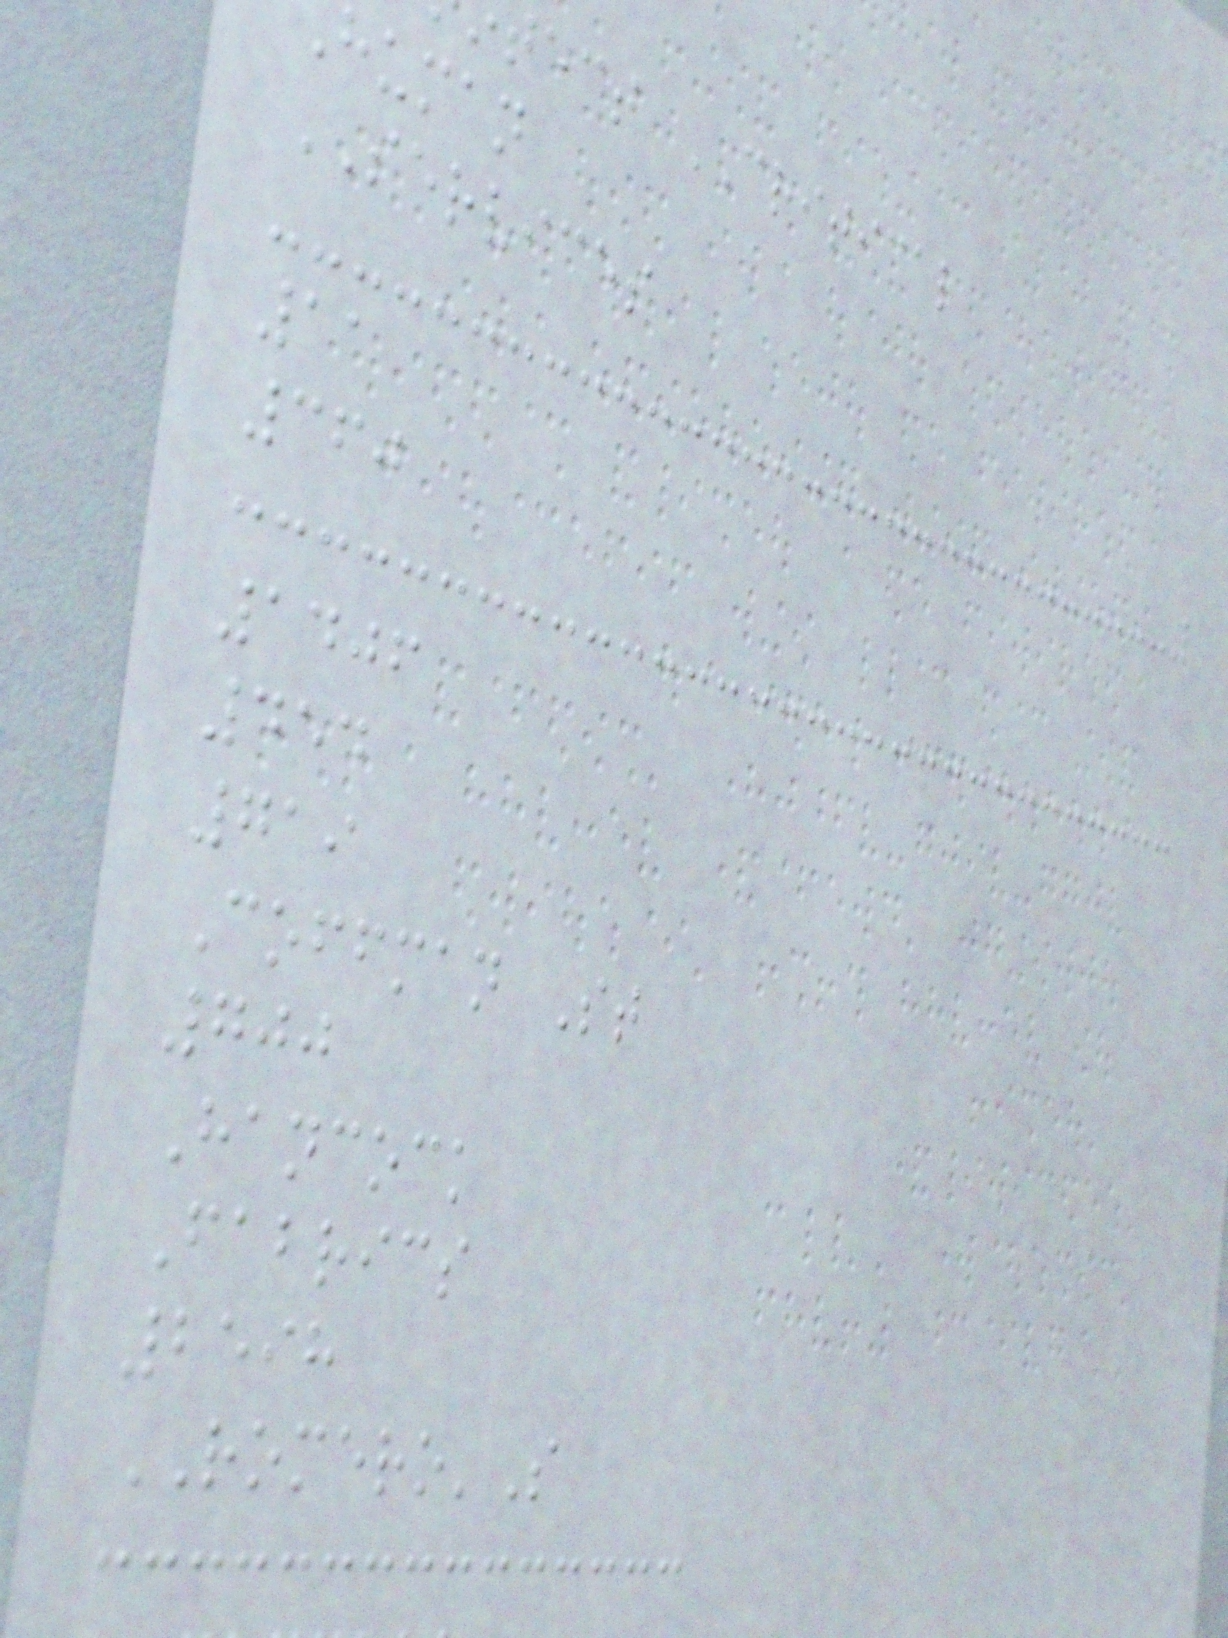tect CRITICAL
human
SERVICES
11
360
1406
454
719
Coffman St
700
Hancock
Fabrics
2598
ROMERO'S
